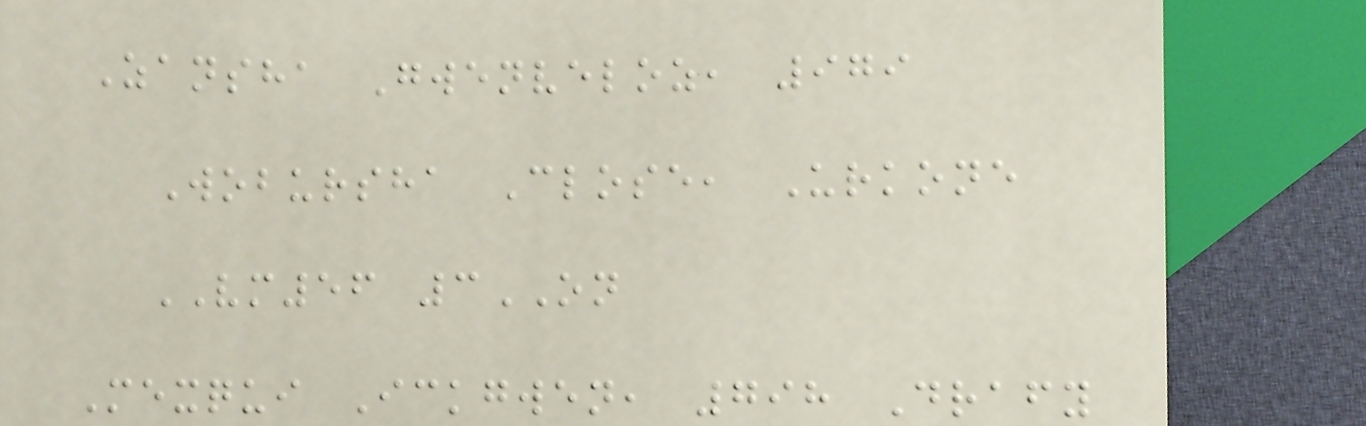Zansha Gwenveloz, 979
Wobursha Close, Urkone
VM56 3ON
Mexqui Ickgwen, 798 Drafy
